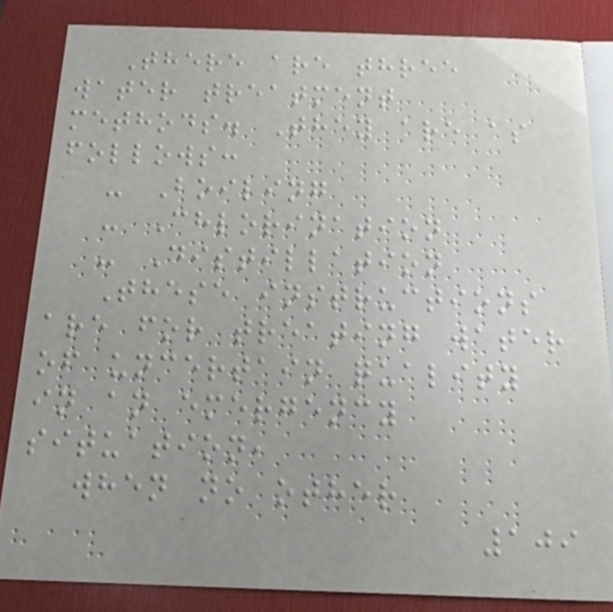There are three
water treatment
methods. They are as
follows:
- Boiling
- Chlorination
- Distillation
These instructions
are for treating water
of uncertain quality
in an emergency
situation,
when no other
109
